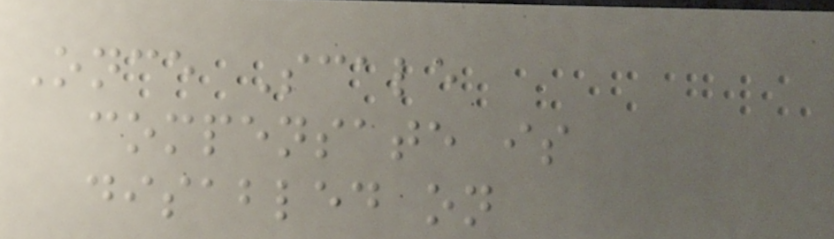Once Scale
compensate is
disabled on
